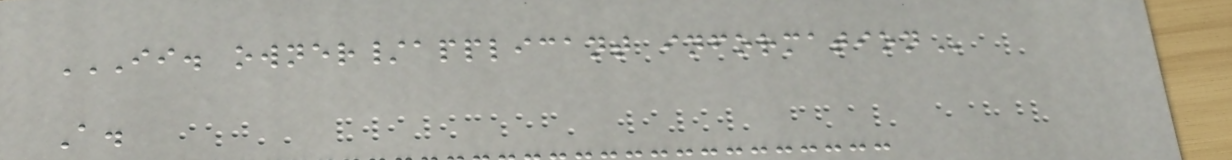II. OWNER/APPLICANT INFORMATION
A.
